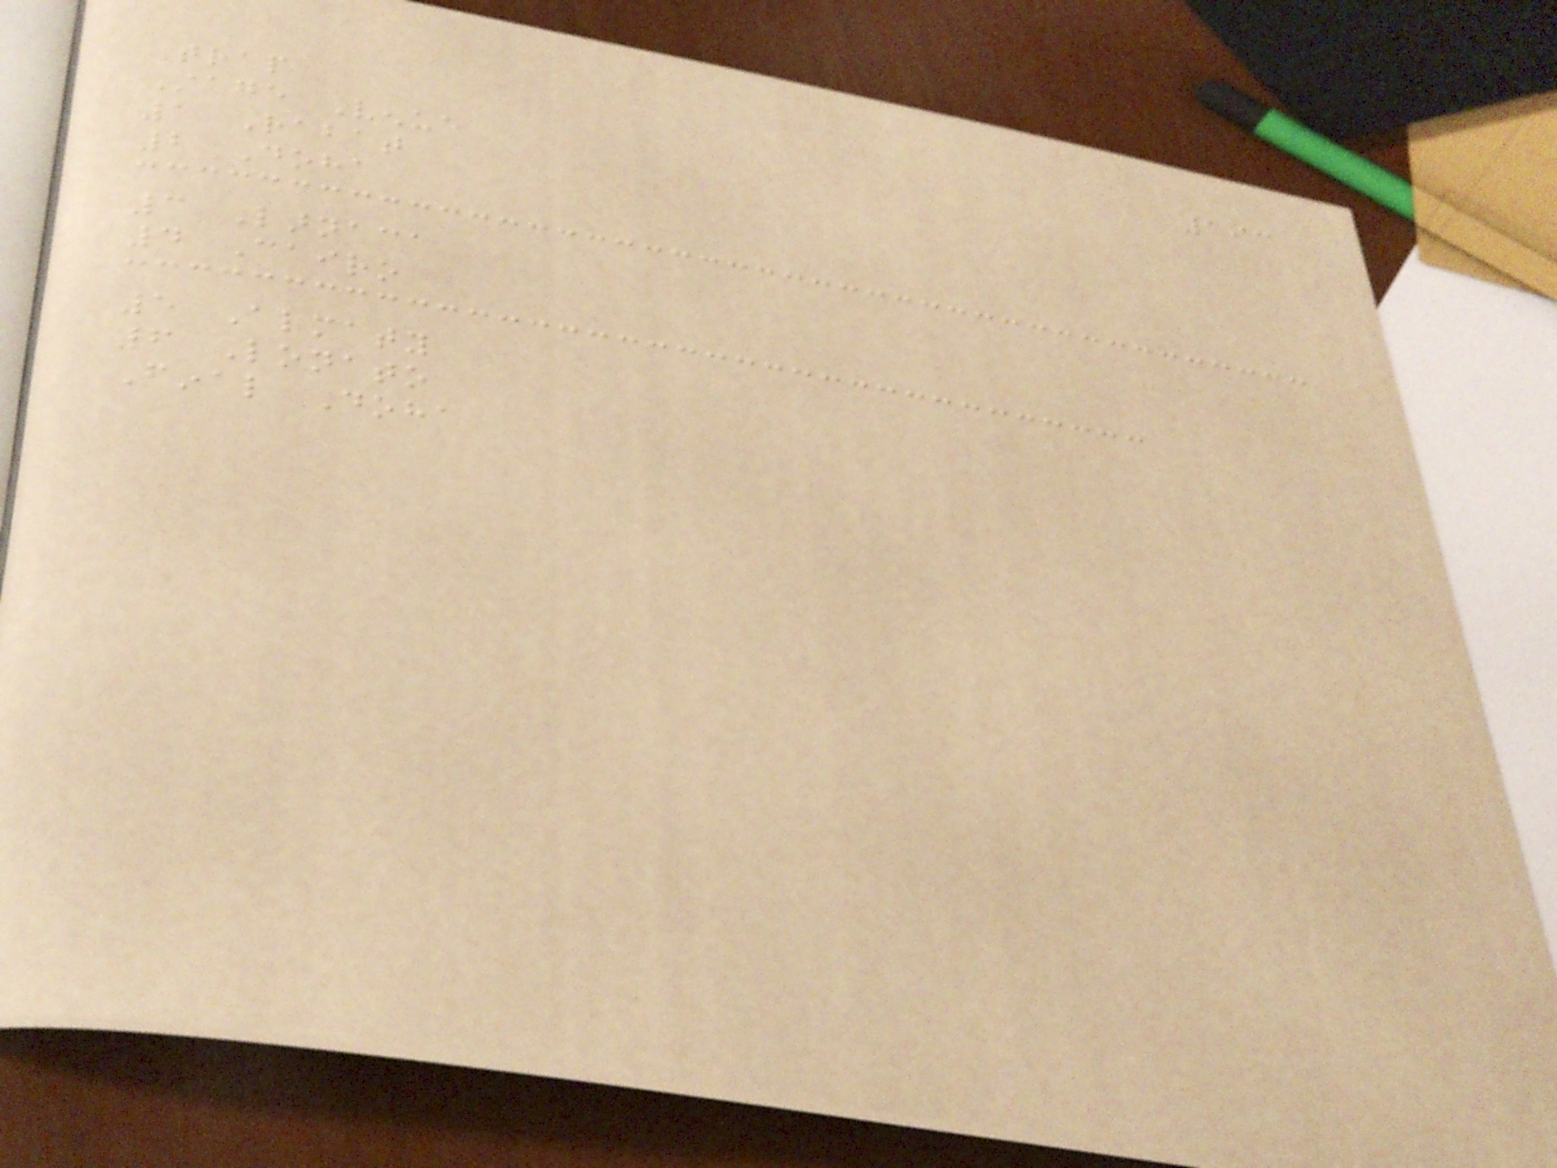193
Trap
Stage Venue
1 Rabat
2 Doha
3 Larnaca
4 Cairo
5 Almaty
6 Lonato
Final Doha
